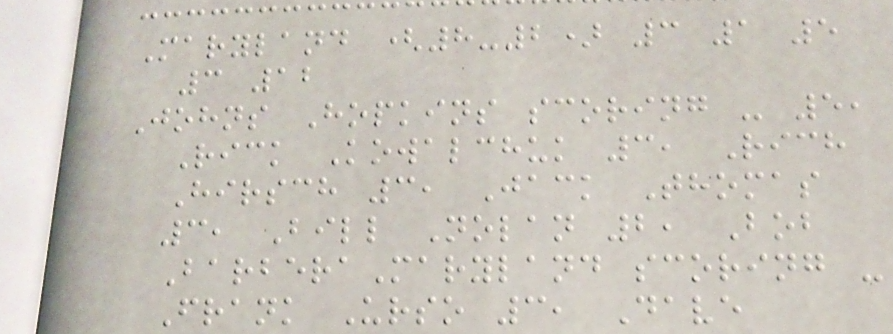Maryland (8-2) 3 1 5
3 12
Johns Hopkins scoring - 5,
Rick Kowalchuk 3, Rich
Hirsch 3, Jack Thomas
3, Bill Nolan 2, Bob
BarberaMaryland scoring -
Frank Urso 3, Dave
